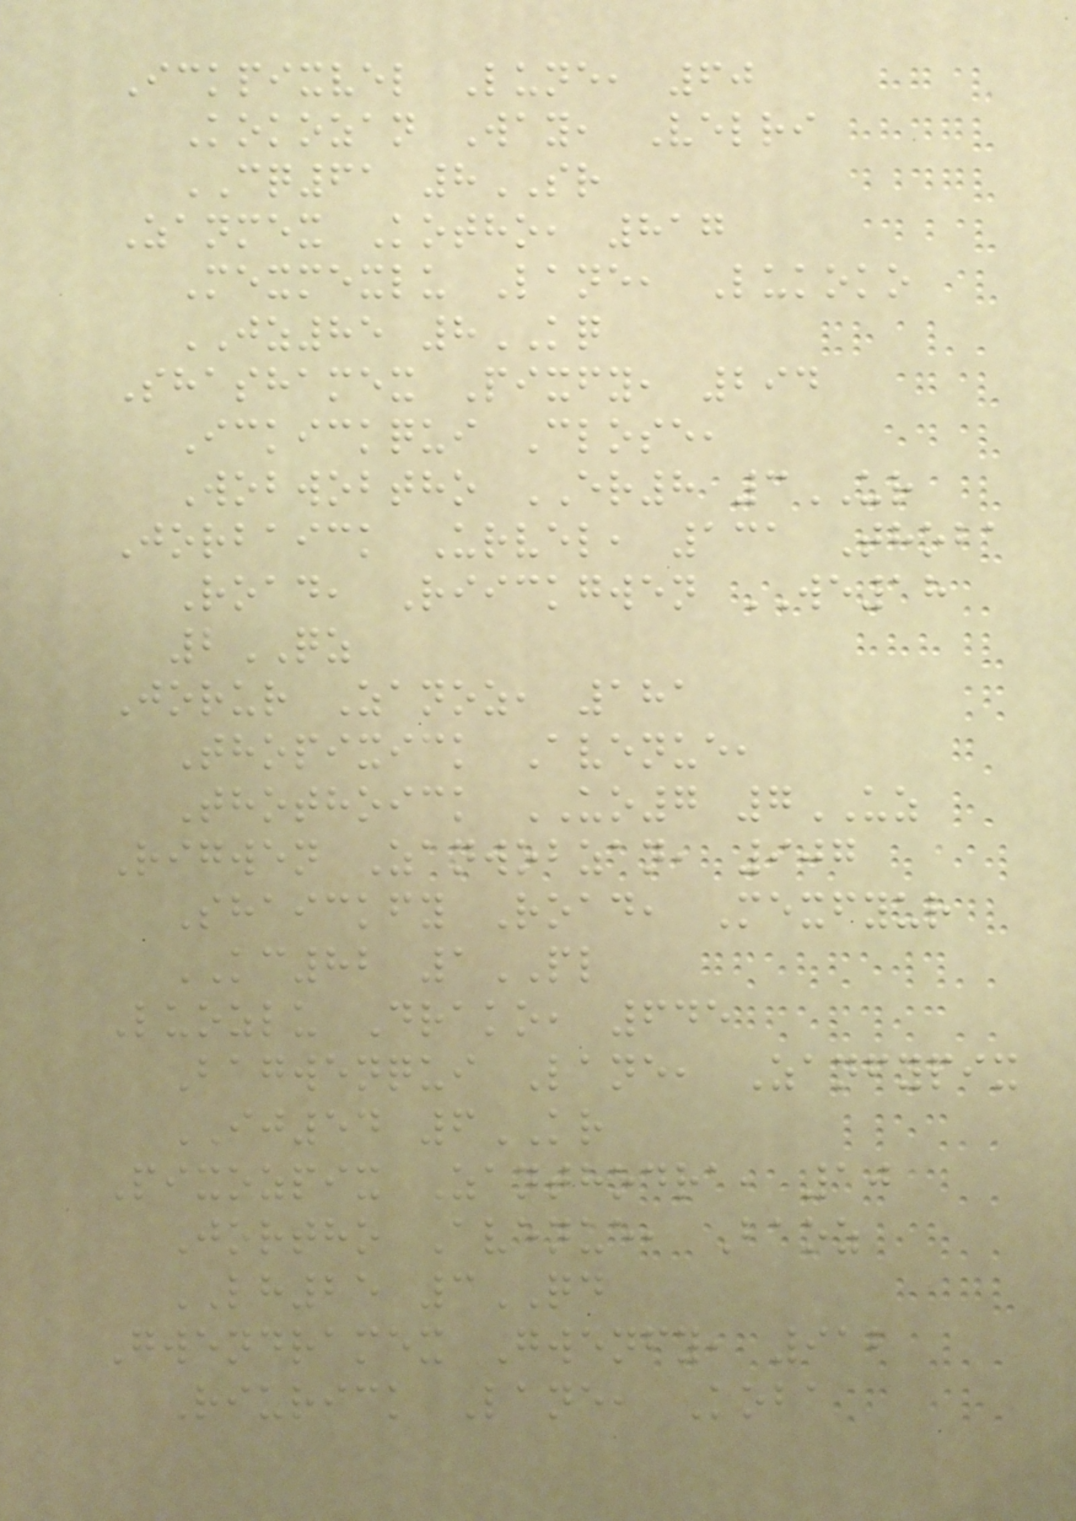Ickpixvel Lune, 60
Kokozan Way, Velri
CQ61 8SR
Zanmex Kotho, 817
Mexmexlu Lane, Lukoko
JZ85 8KQ
Shashamex Pixfy, 294
Ickickqui Close,
Wobwobtho ER8 3UR
Jorbaick Urvel, 131 Thoba
Road, Riickgwen WE18
2QZ
Jorur Zanoz, 181
Thopixick Avenue,
Thothoick UO7 7UZ
Rigwen Zanwobzan, 907
Shaickfy Road, Mexfyur
KC82 1PL
Luozlu Drako, 645
Bagwenqui Lane, Zanfypix
IJ54 6KR
Pixozpix Zanthodra, 10
Jortho Avenue, Baoz
LH25 3QD
Gwendramex Gwenfy, 912
Riurick Lane, Koba
